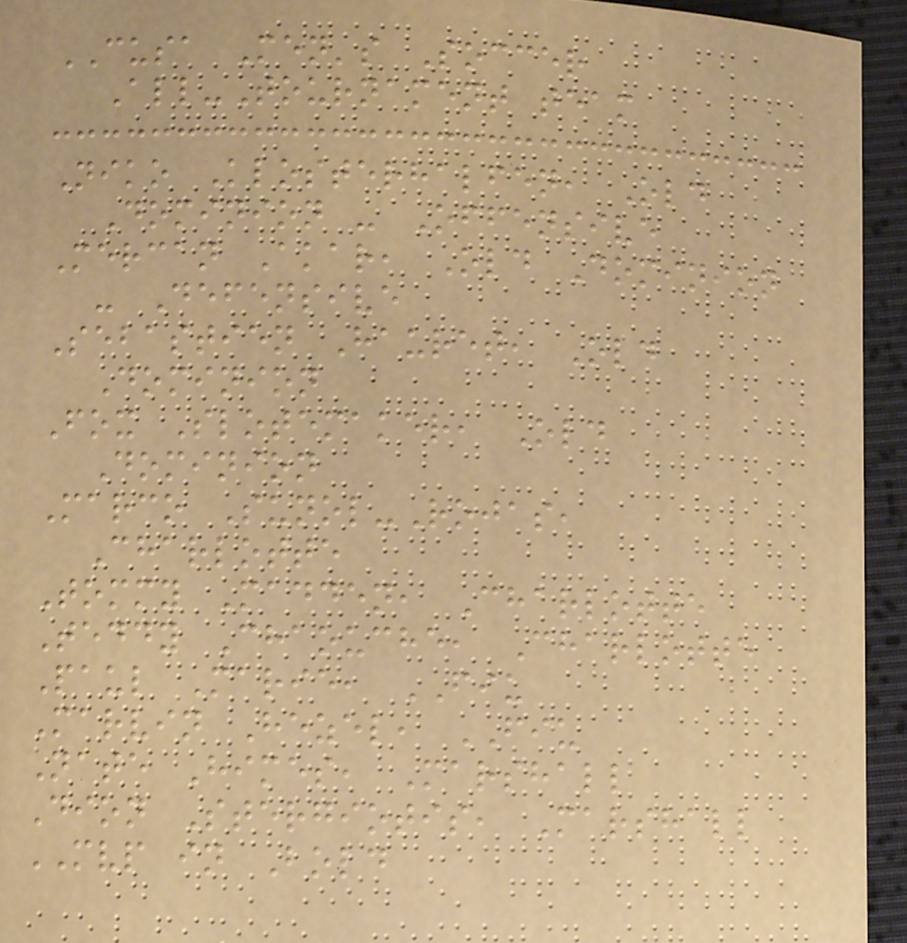CUSA Men's Soccer
All-Tournament team
Niko Klosterhalfen, Old
Dominion - Offensive
Mercan Akar, Old Dominion
- Defensive
Sebastien Hauret, Old
Dominion
Fox Slotemaker, Old
Dominion
Marco Sunol-Rojas,
Charlotte
Tommy Madden, Charlotte
Teddy Chaouche, Charlotte
Paul Marie, FIU
Marvin Hezel, FIU
Nate Himes, Marshall
Dion Stergiotis, Marshall
MVP in Bold
